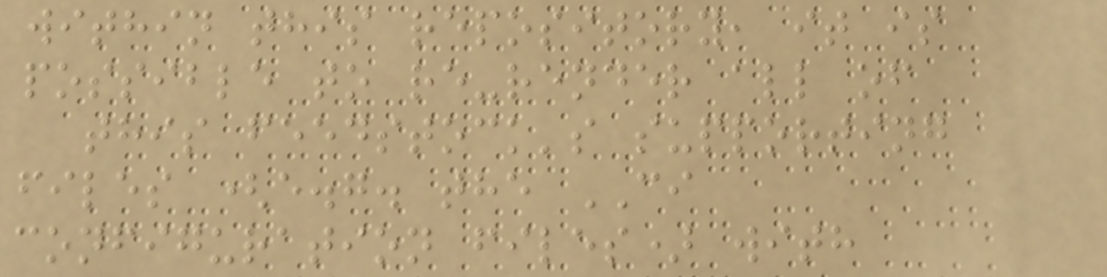within this repository, it is
possible to re-render all of
this feedstock's supporting
files (e.g. the CI
configuration files) with
